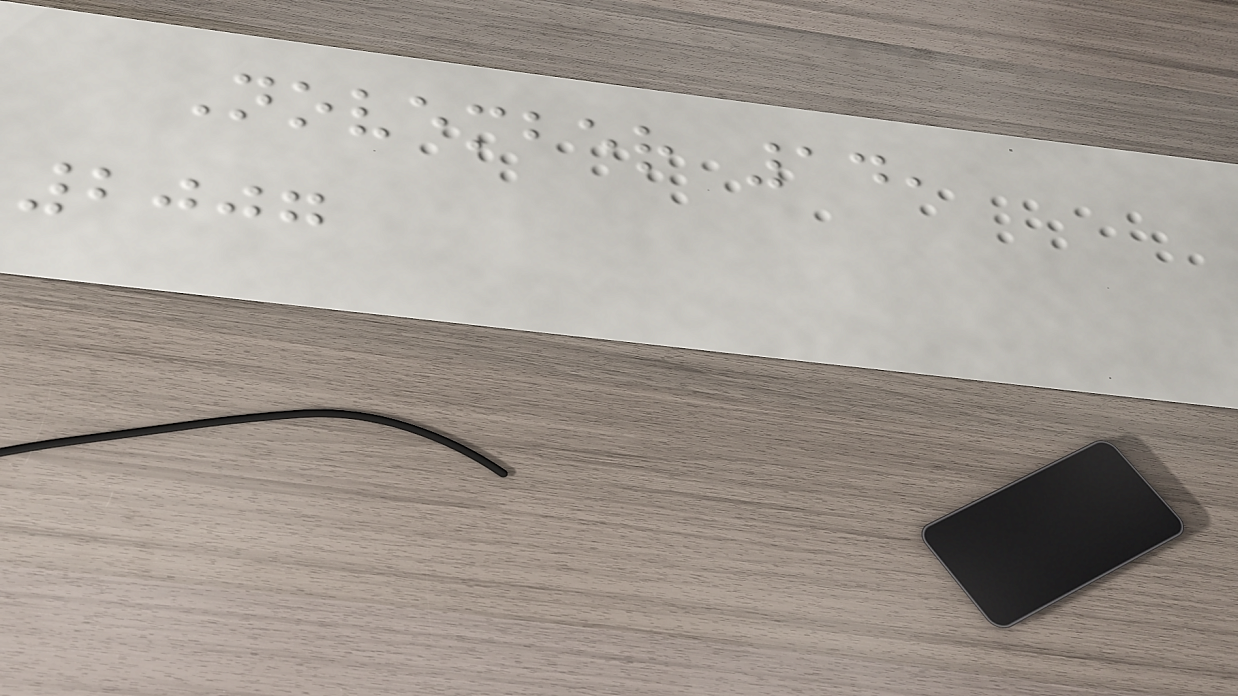November 14,
2007
